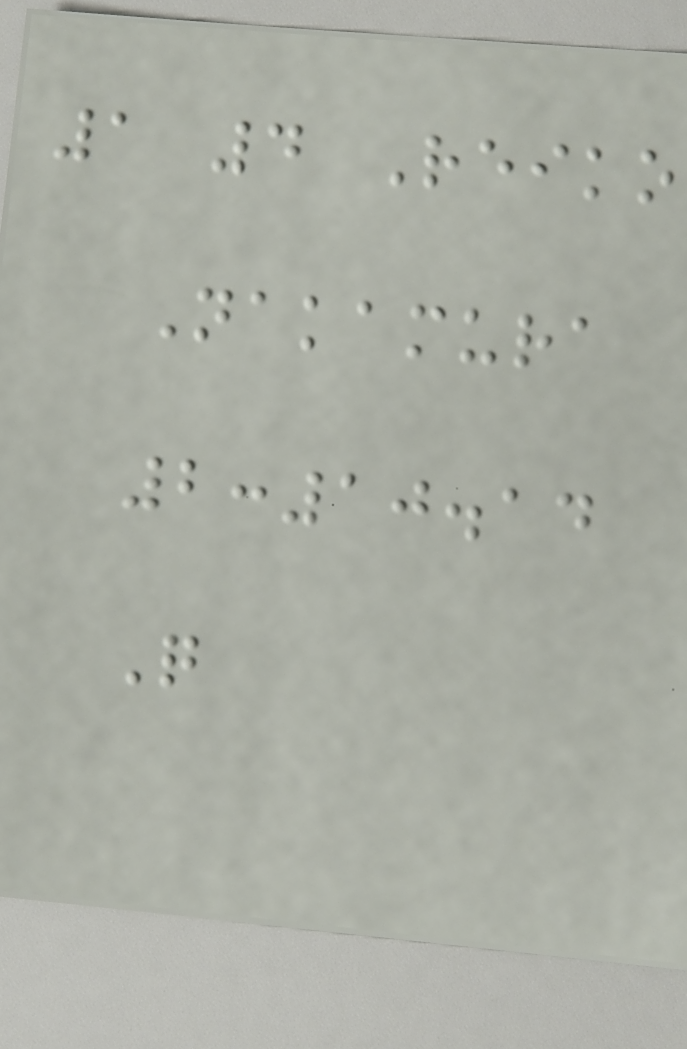1 4 Reiko
Nakamura
2:10.14
Q
